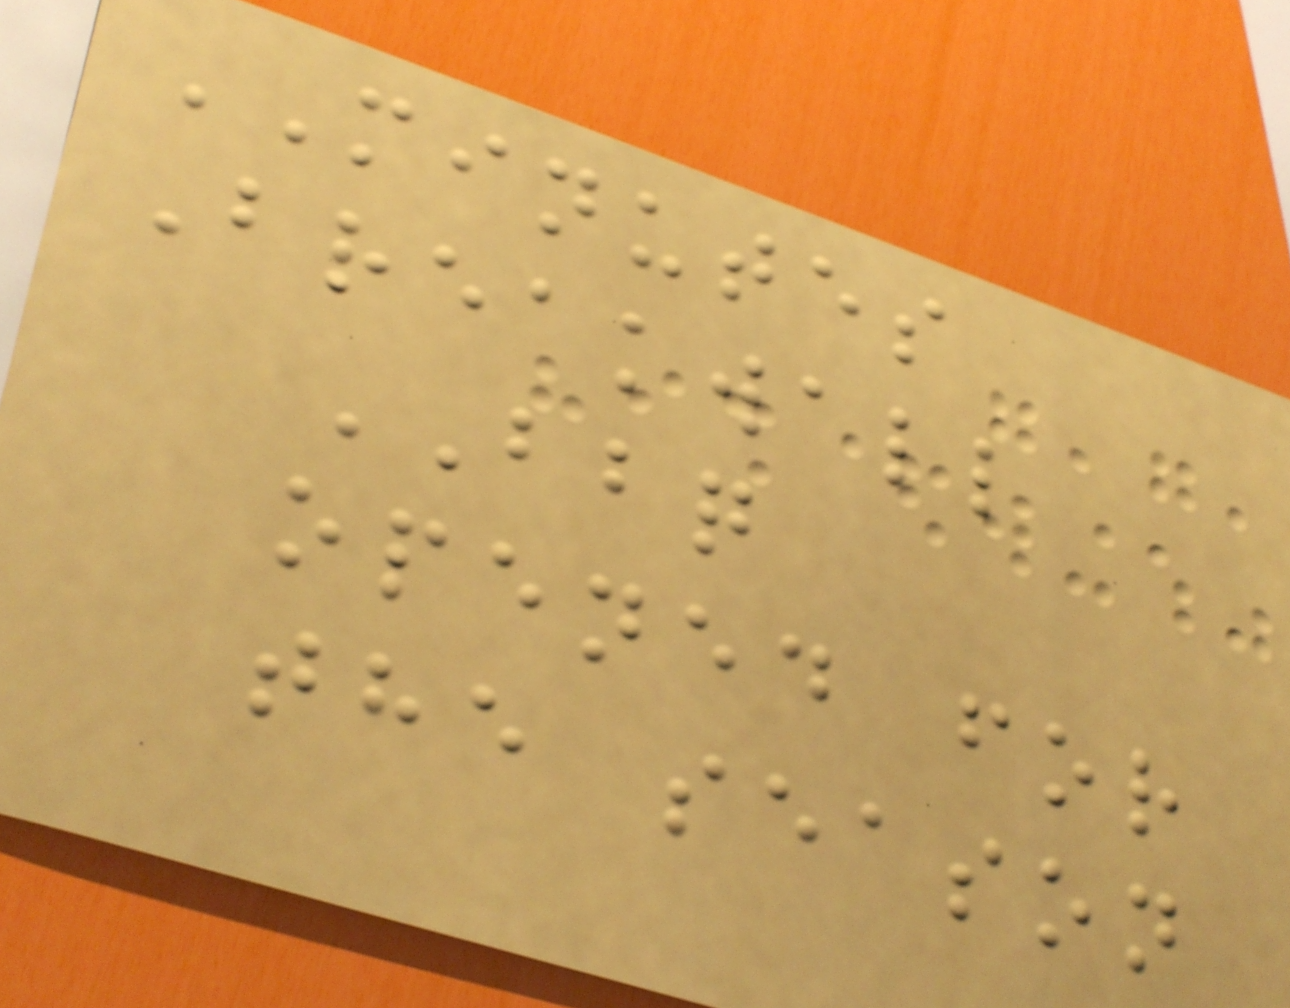MINUTES
Breakwall
BBQ
opened for
the season
